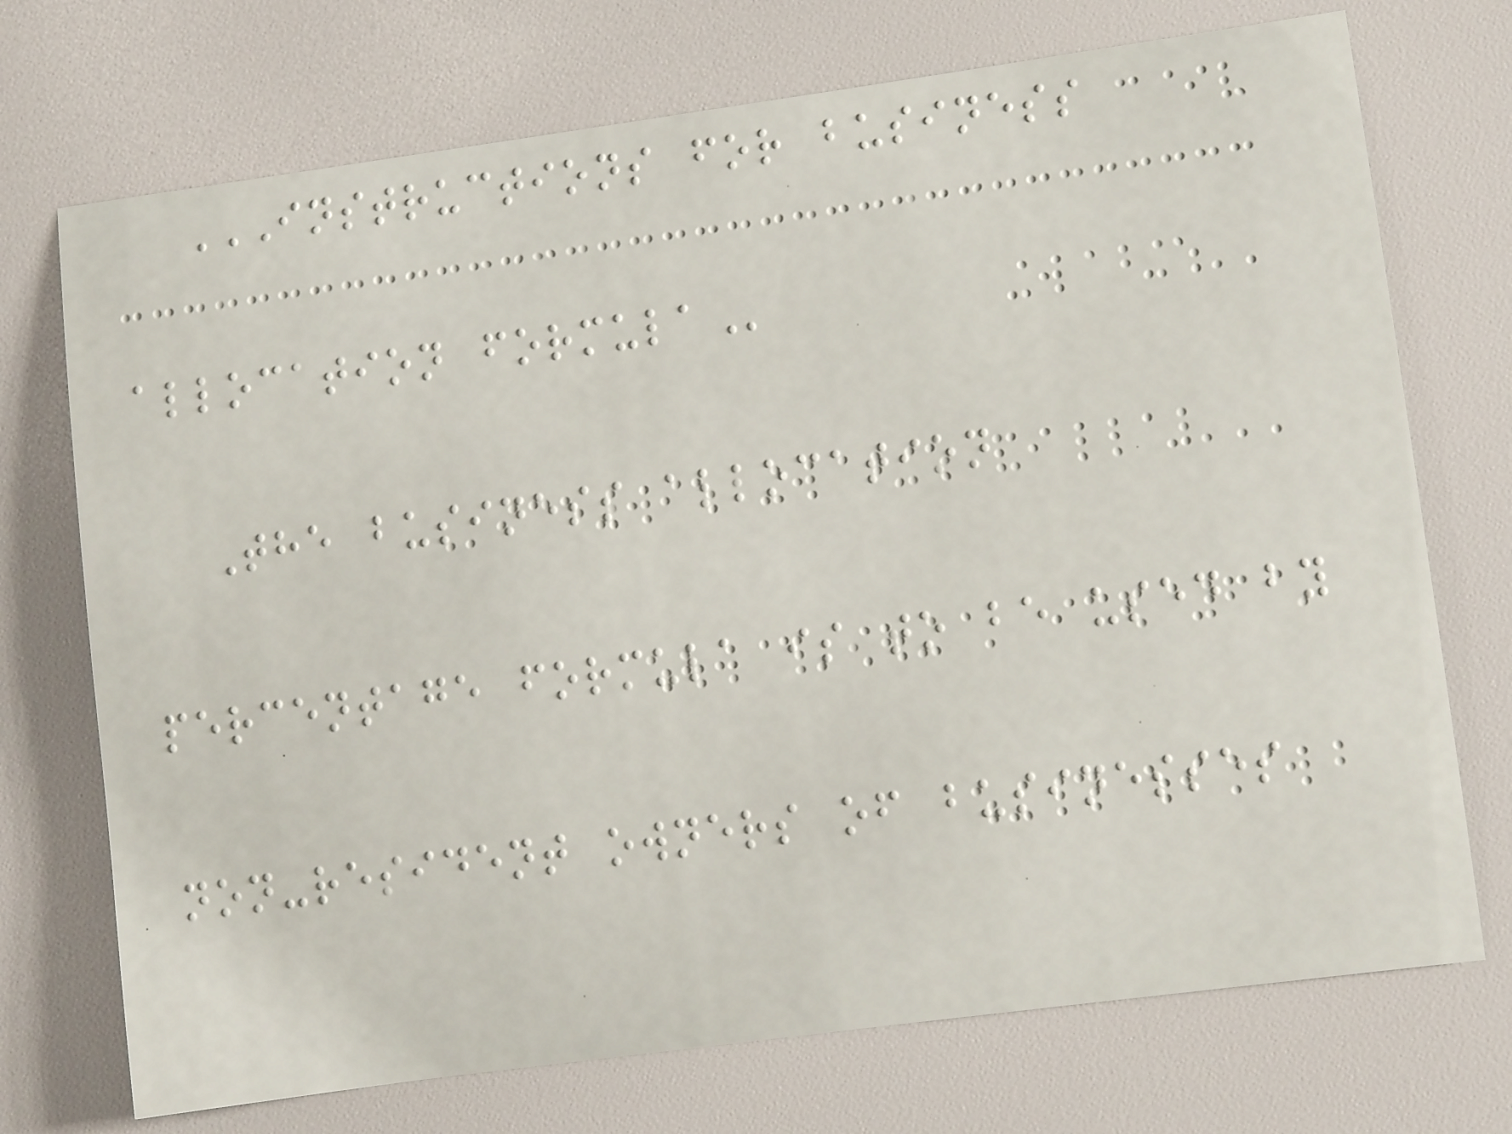INSTRUCTIONS FOR BUSINESS
ALLOCATION FORMULA
The business allocation
percentage formula is to be used by
non-resident owners of businesses
